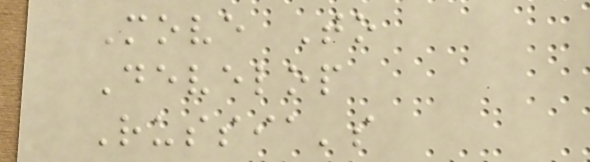Move To
Develop
Russia's
